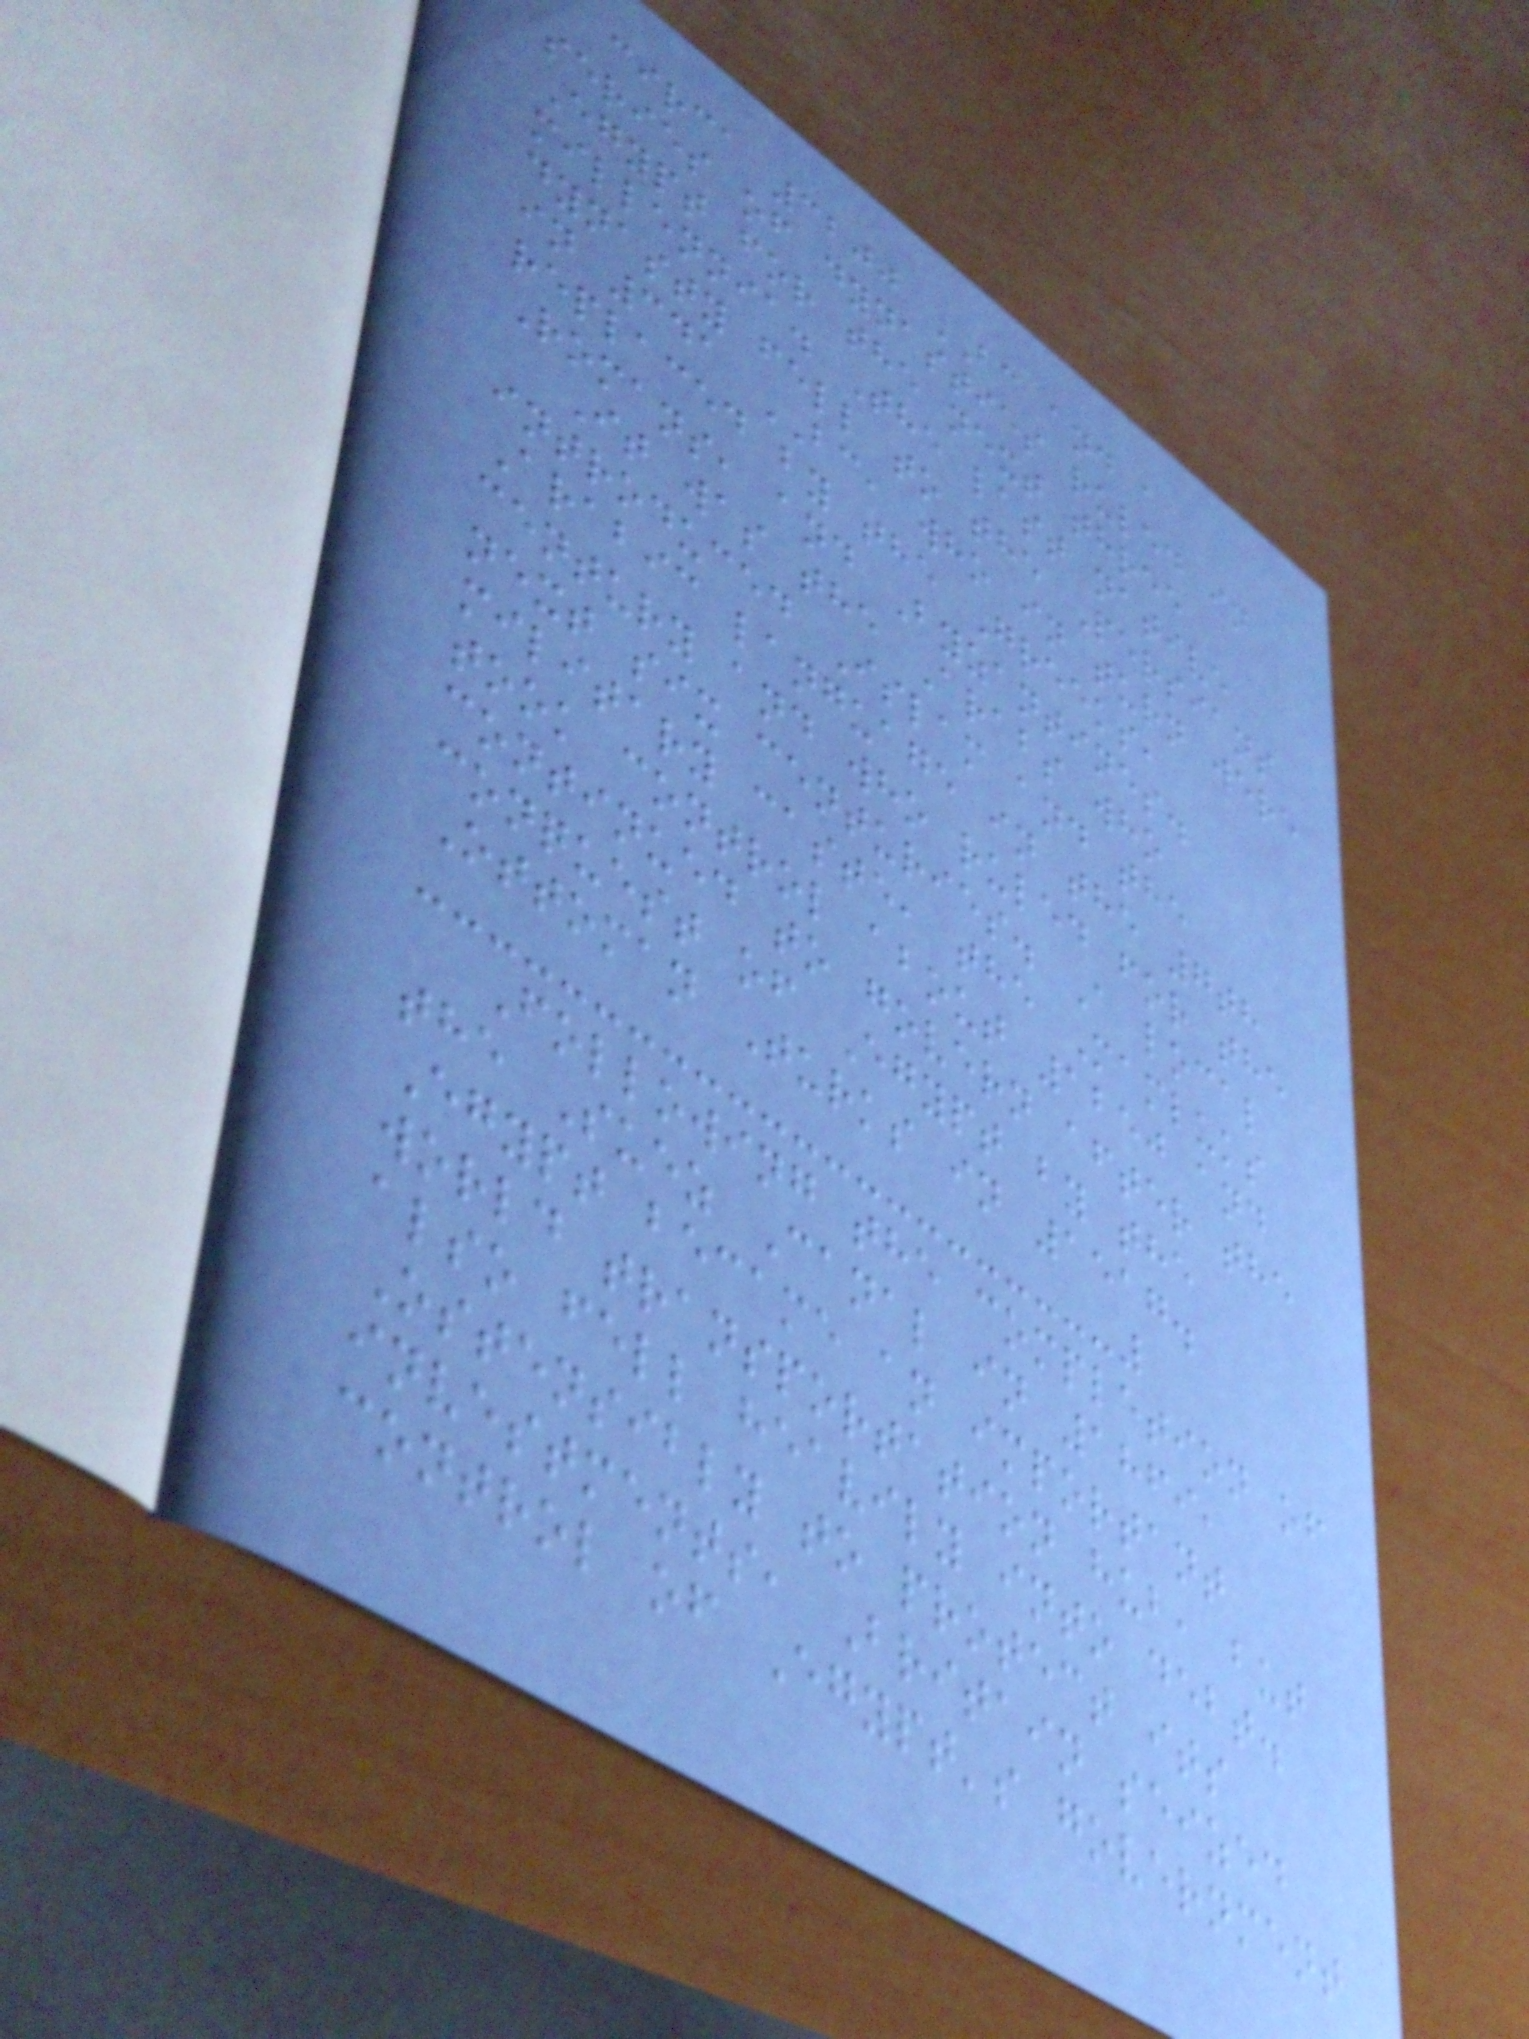circa 3200 BC and a
series of dynasties ruled in
Egypt for the next three
millennia. The last native
dynasty fell to the Persians
in 341 BC, who in turn were
replaced by the Greeks,
Romans, and Byzantines.
It was the Arabs who
introduced Islam and the
Arabic language in the 7th
century and who ruled for the
next six centuries. A local
military caste, the Mamluks
took control about 1250 and
continued to govern after the
conquest of Egypt by the
Ottoman Turks in 1517.
Following the completion of
the Suez Canal in 1869,
Egypt became an important
world transportation hub, but
also fell heavily into debt.
Ostensibly to protect its
investments, Britain seized
control of Egypt's government
